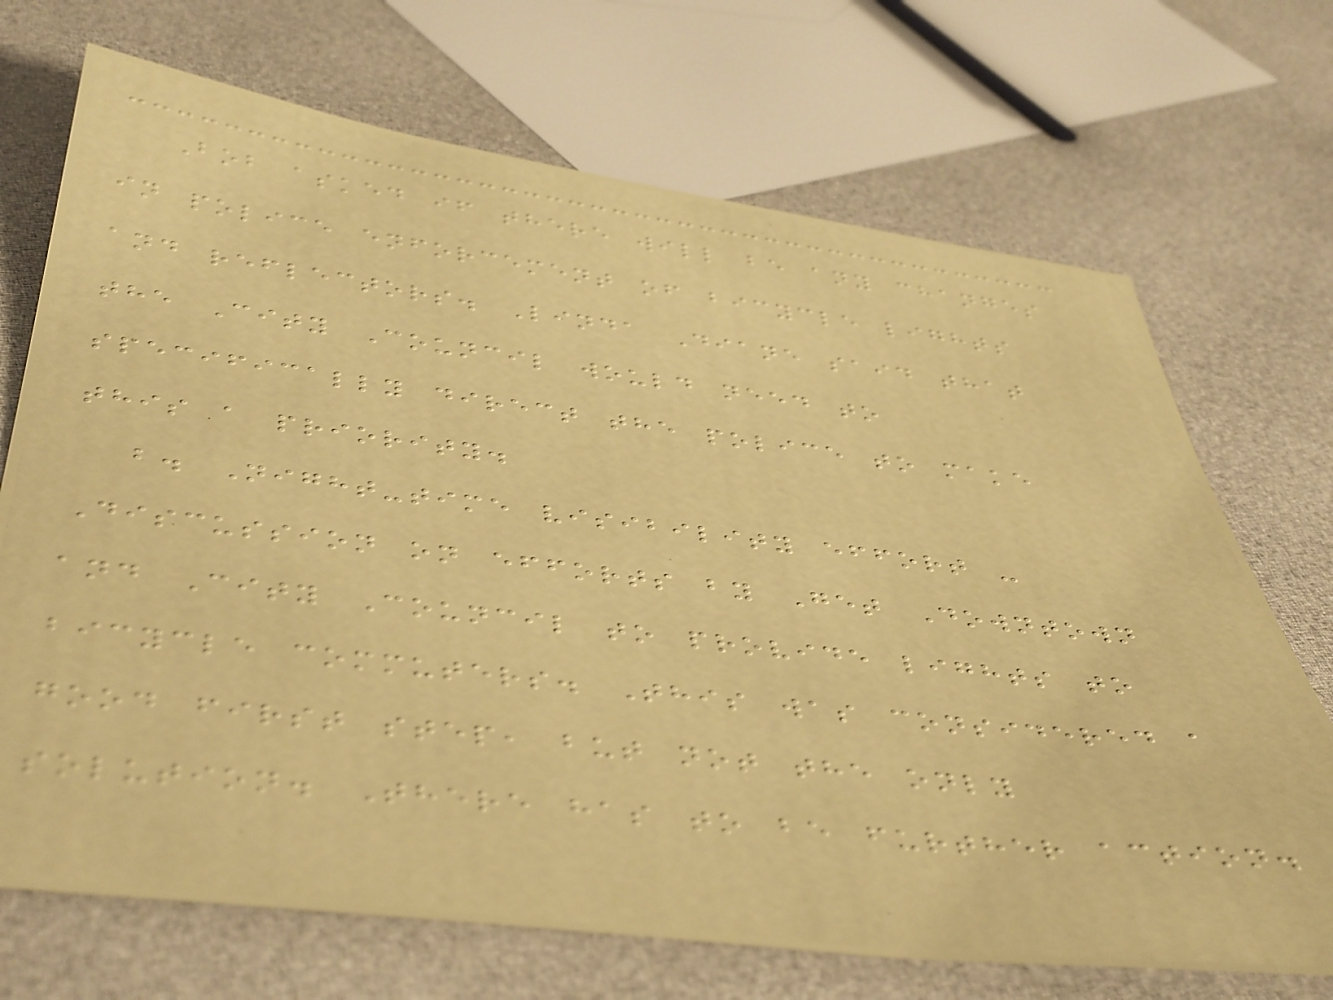Bob asked if there will be any changes
in police enforcement of bicycle lights
and reflectors. Linda Diane said that
the City Council would need to
specifically direct the police to make
this a priority.
b. Night-time visibility effort -
Discussion on efforts by Get Downtown
and City Council to provide lights to
bicycle commuters. This was considered a
good first step, but not the only
solution. There has to be further action.
